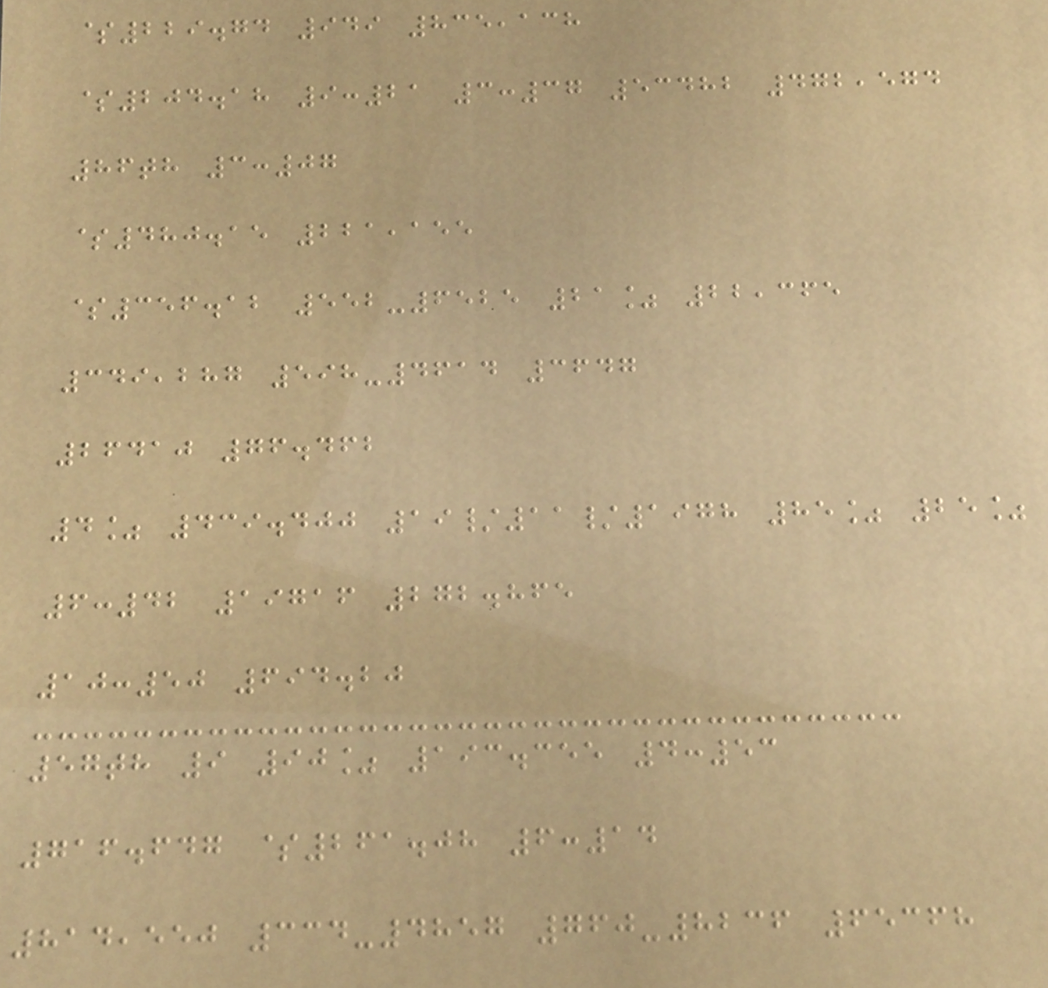$229.74 949 835,138
$204.18 9:21 3:37 53482 472,574
86th 3:07
$480.15 221,155
$356.12 552-6525 21% 22,365
349,287 598-4614 3647
26410 76.462
4% 439.400 19/11/1978 85% 25%
6:42 19716 272.865
10:50 694.20
57th 9 90% 193.355 4:53
716.647 $261.08 6:14
814,550 334-4857 760-8236 65368
